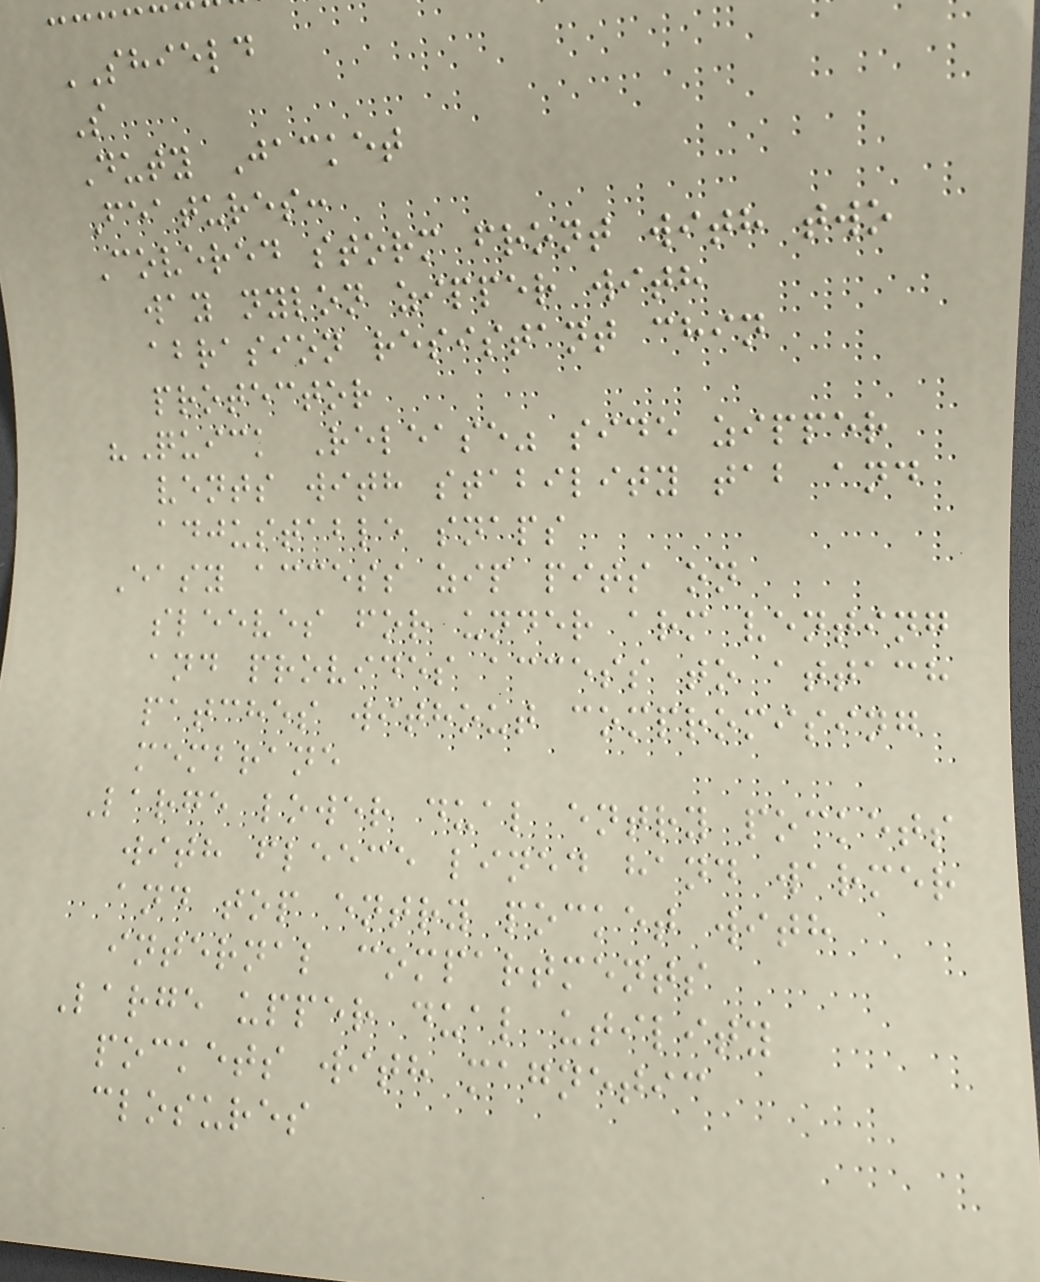SHIELD
S
Duty Jacket
Features:
Covered storm front with two
way nylon zipper with
abrasion resistant chin
protector
"Quick Release" side zipper
vents with stability tab and
adjustable snaps
Easy access zip pits on
sleeves for under arm venting
and provides access to attach
patches without compromising
membrane
Large lower dual entry pockets
with fleece lined hand warmer
and top entry pocket with
internal compartments
Large upper dual utility
pockets with magnetic
closures
